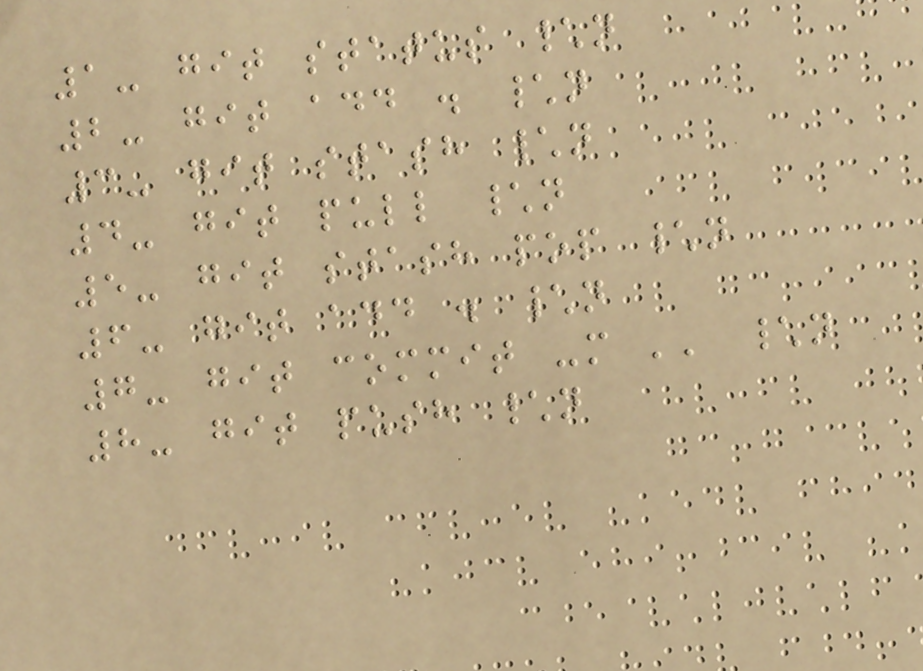1- git status \n
2- git add . \n
3- git stash \n
4- git pull \n
5- git stash pop \n
6- git add . \n
7- git commit -m '' \n
8- git push \n
